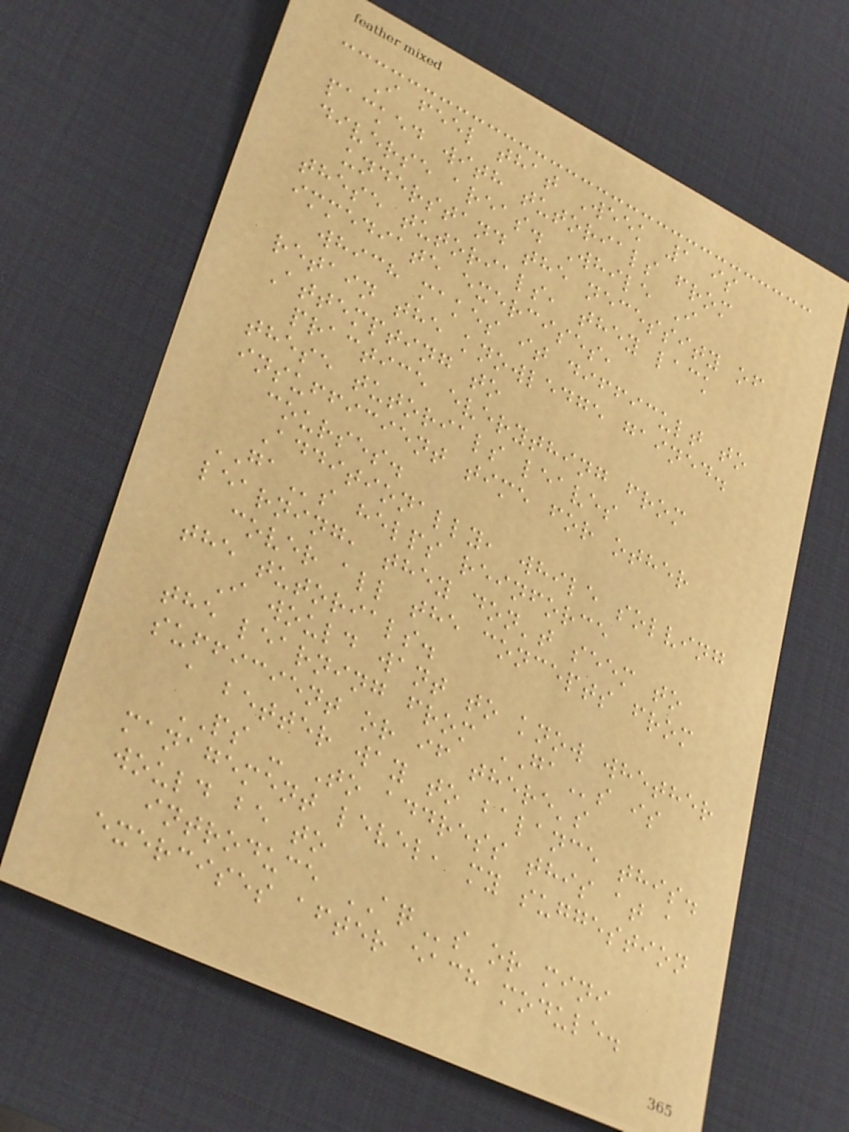I feel that Week 1 is
packed with tutorials from
diverse areas. While I
understand the necessity of
these tutorials, they lack
immediate exercises,
which makes it difficult to
retain the knowledge gained.
Attempting to
practice everything from
these tutorials leaves
insufficient time for other
courses.
Additionally, while solving
GAs helps reinforce
learning, they don't seem to
cover all the concepts from
the tutorials.
I would want to know whether
the learning from GAs is
sufficient or if there's
a better way to balance this.
PS - To address this at a
management level, my suggestion
would be to
introduce AQs or mini
exercises after each module.
